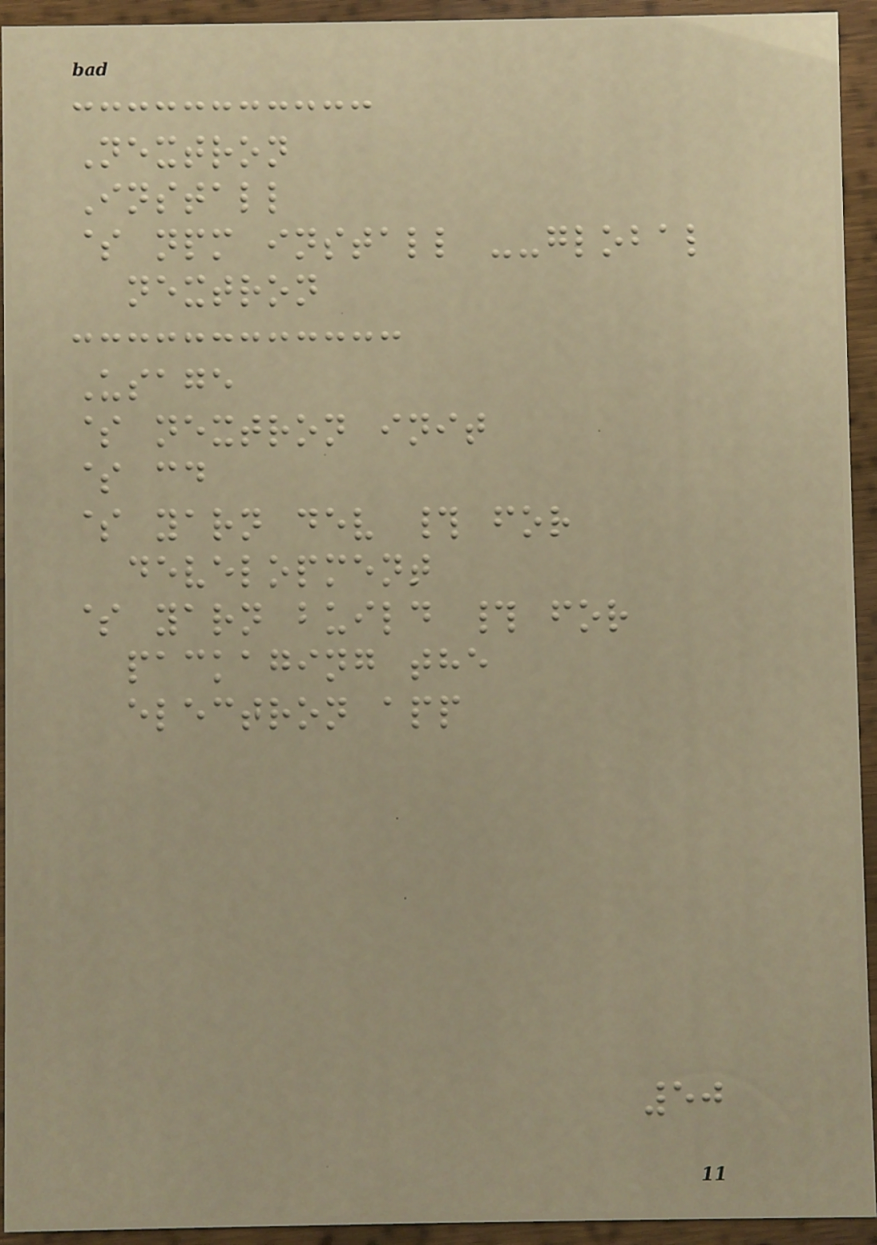Nextron
Install
$ npm install --global
nextron
Usage
$ nextron init
$ cd
$ yarn dev # for
development
$ yarn build # for
packaging the
electron app
50
